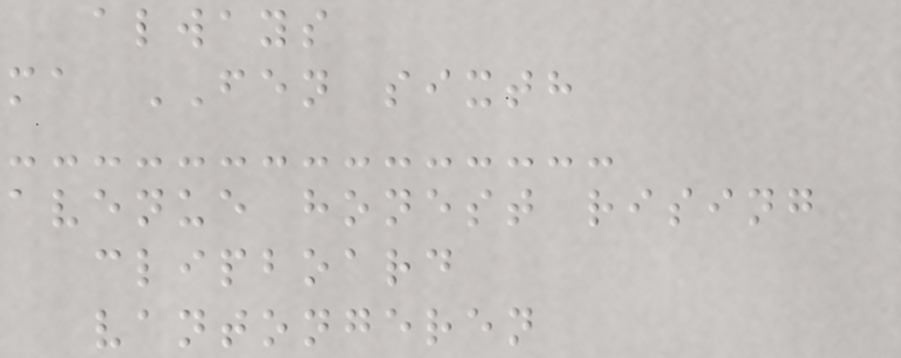always
ma FEN sixth
avenue honest rising
clipboard
vantongeren
